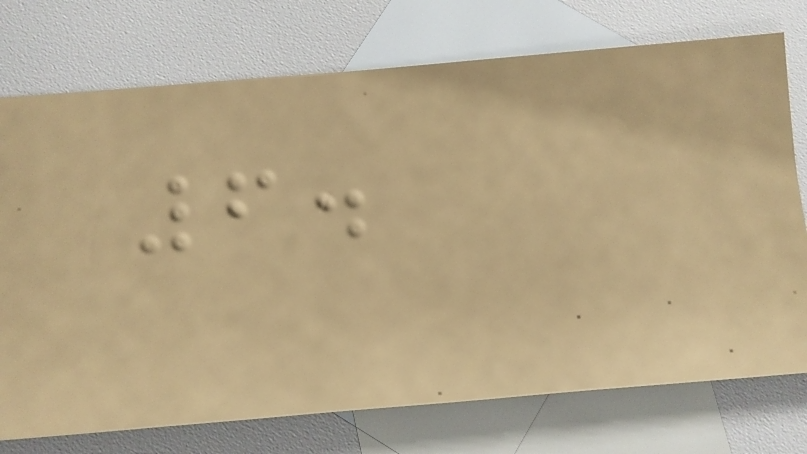6.
